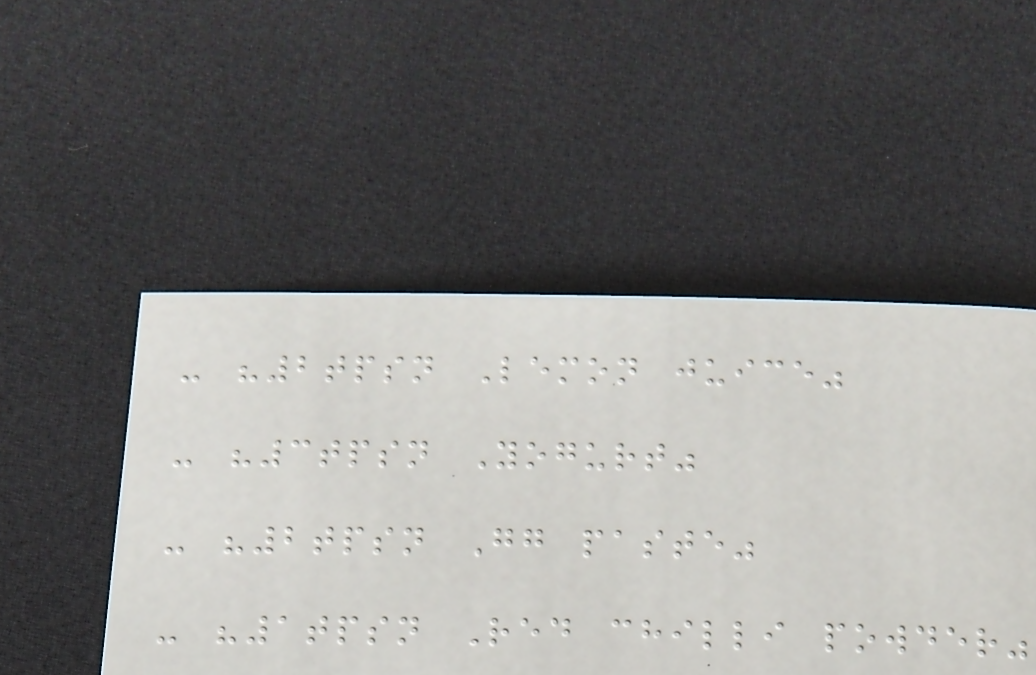- "2tpsn Lemon juice"
- "3tpsn Yogurt"
- "2tpsn Gg paste"
- "1tpsn Red chilli powder"
